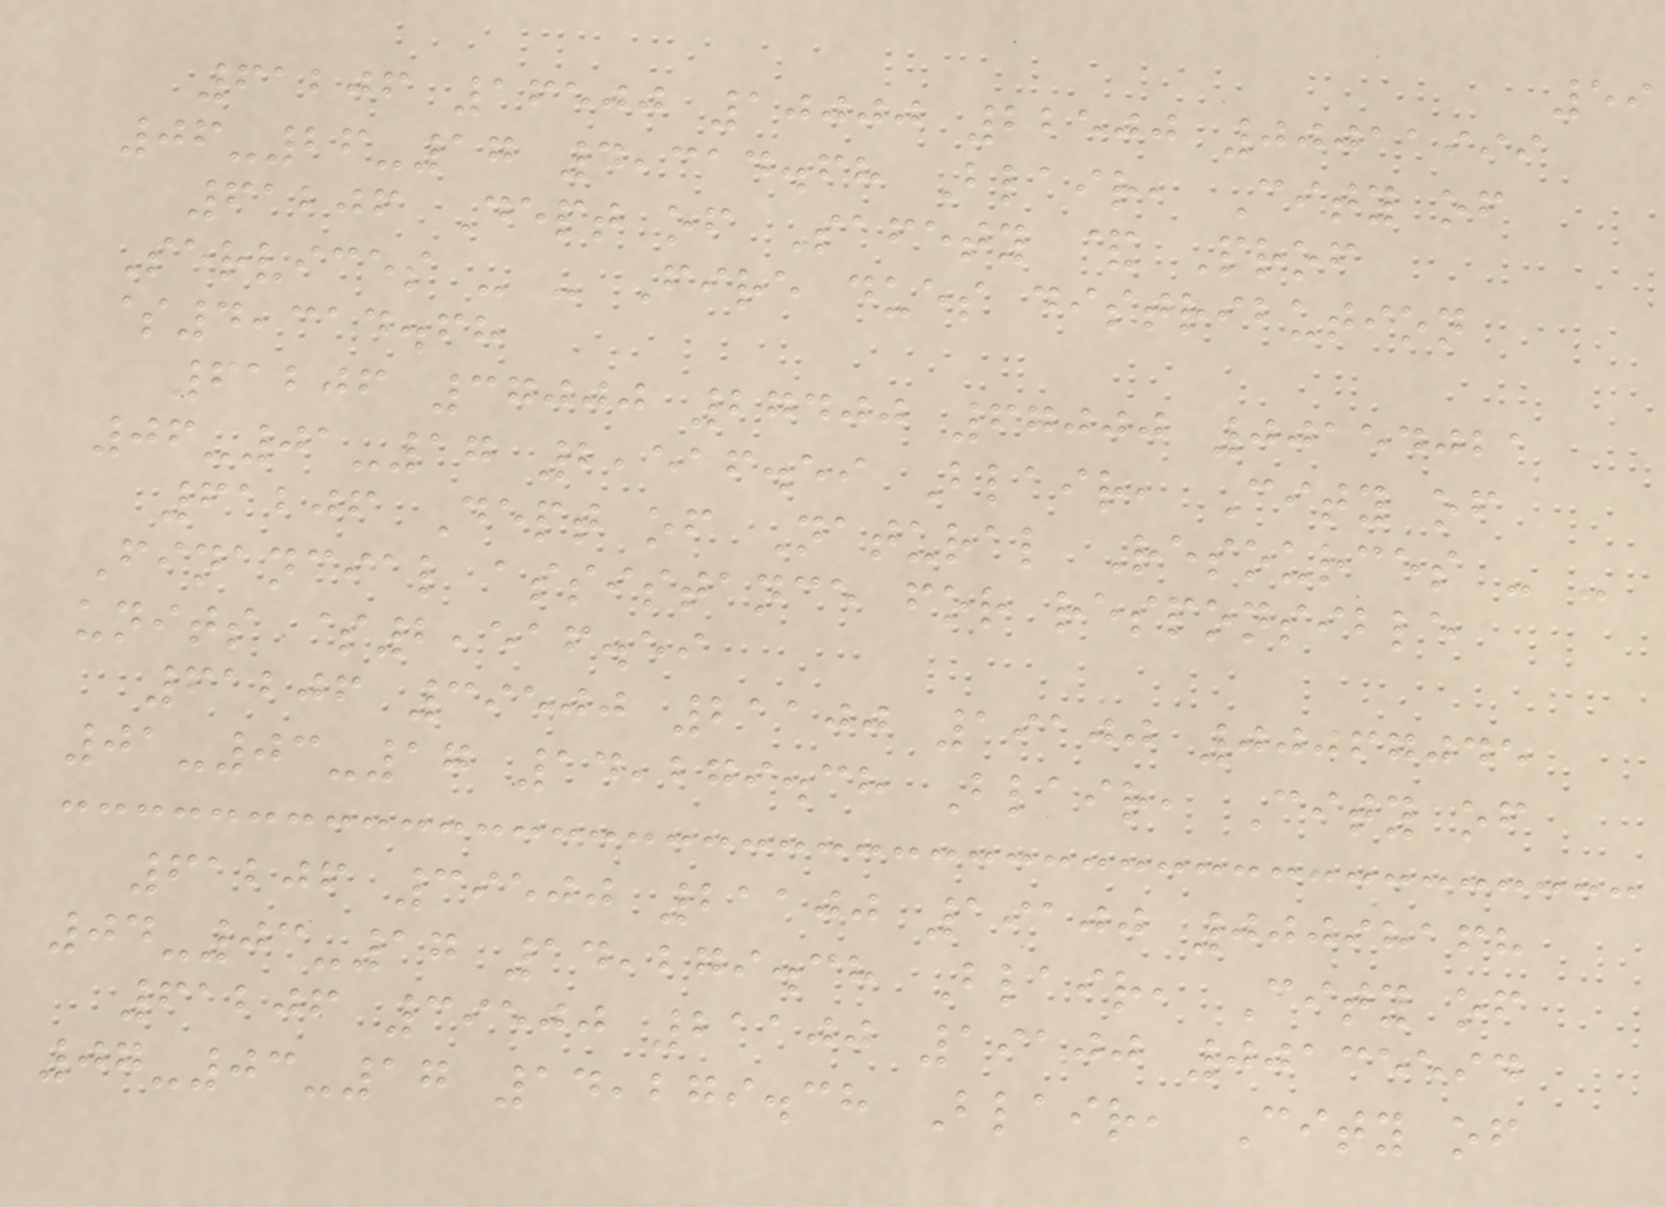59
61206 16500 10000 22500 00011999
06-26-17 4,314.68 Blair, City of
61206 Dept of Safety & Prof
Services - - Fire dues distribution
$4,314.68
61206 37000 27400 67000 00154021
06-01-17 2,516.59 Blair, City of
61206 Dept of Natural Resources - -
Financial assistance for responsible
units $2,516.59
61206 39500 21100 19100 00067045
01-03-17 14,279.38 Blair, City of
61206 39500 21100 19100 00098168
04-03-17 14,279.38 Blair, City of
61206 39500 21100 19100 00135594
07-03-17 14,279.38 Blair, City of
